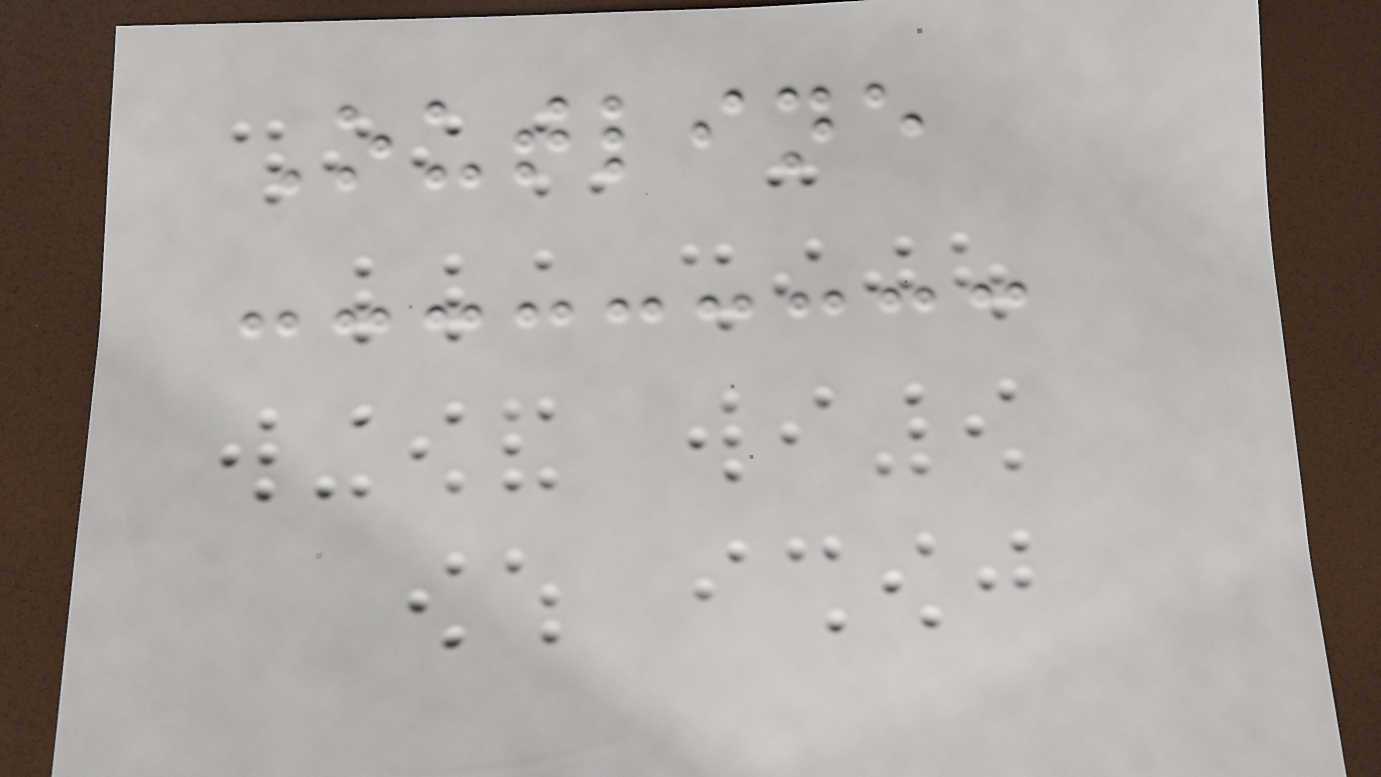Outline
